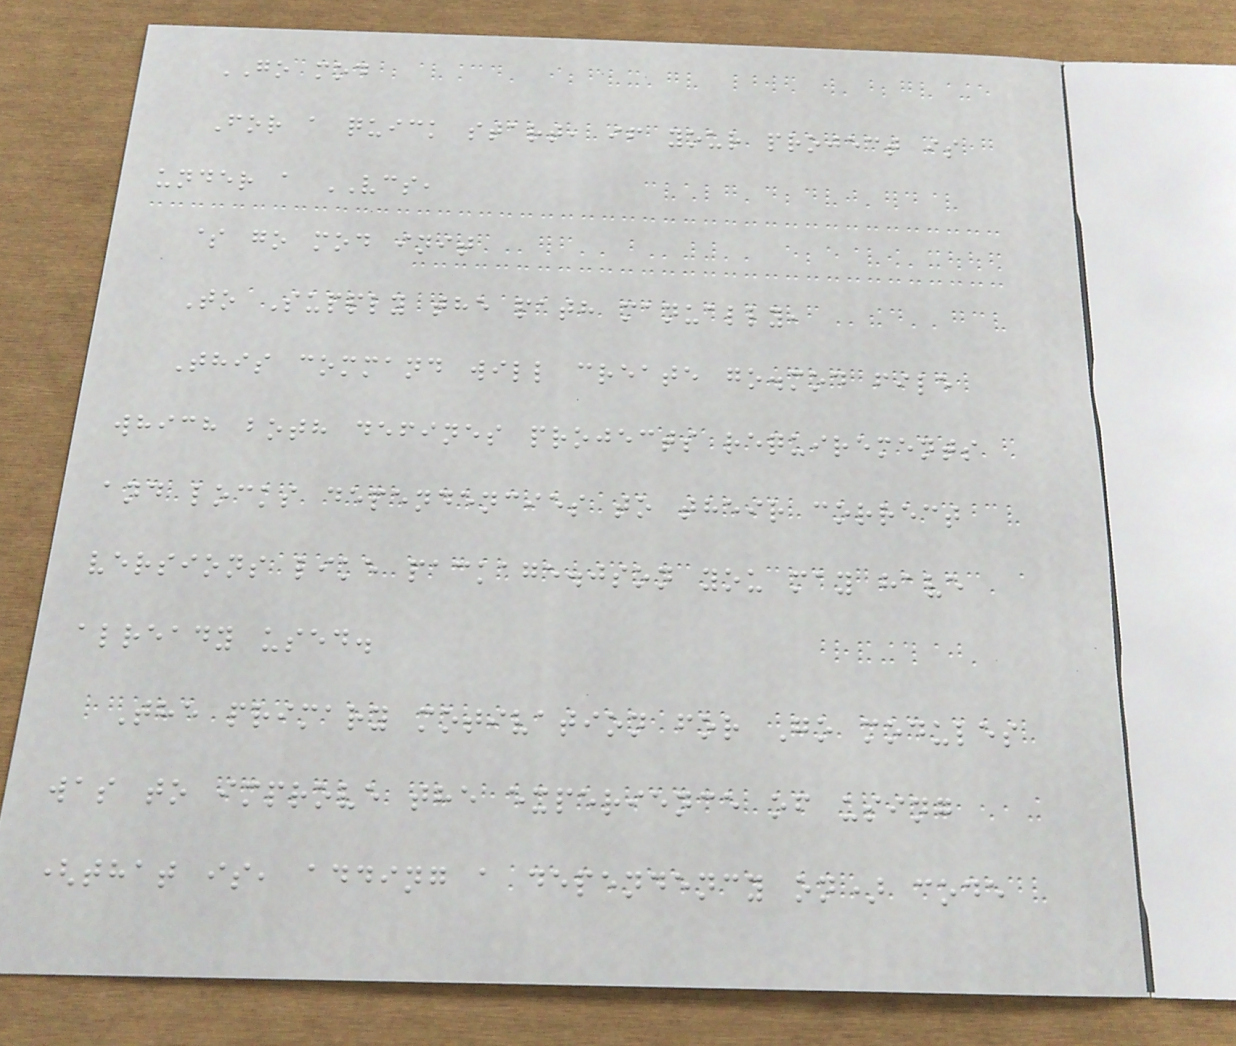GO mod
For a quick start, if your project is
under a VCS,
$ go mod init
To Supply the path manually,
This command will create go.mod file
which both defines projects requirements
and locks dependencies to their correct
versions like package.json you may have
already used.
The primary motivation for Go modules
was to improve the experience of using
(that is, adding a dependency on) code
